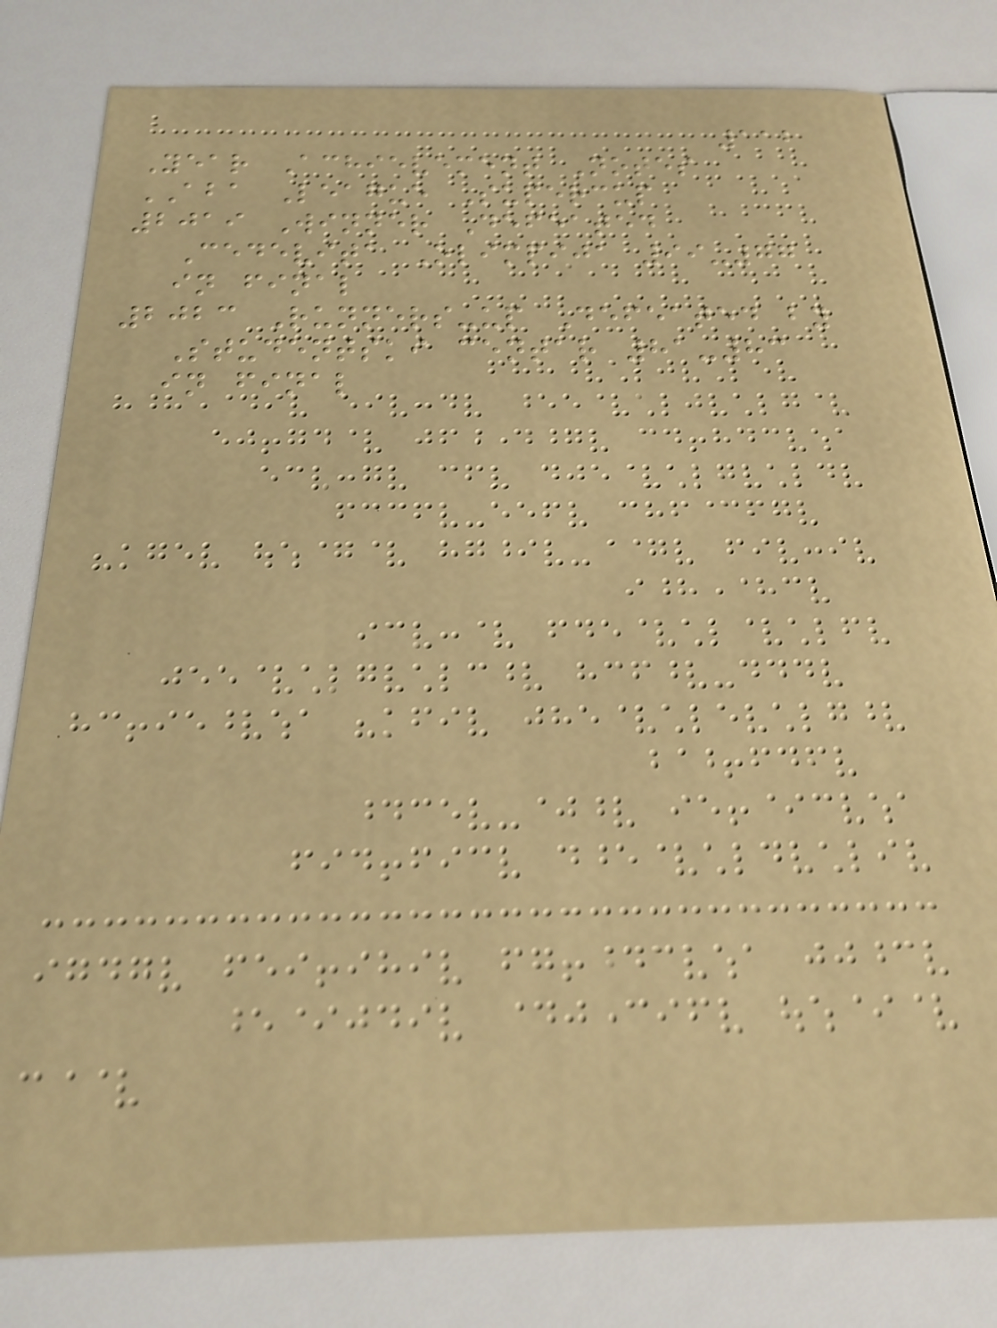112
Year Achievement Notes
ABA League Supercup
2019 Winner Defeated
Cedevita Olimpija 99-77
in final
2023 Runners-up Defeated by
Studentski centar 81-83
in final
